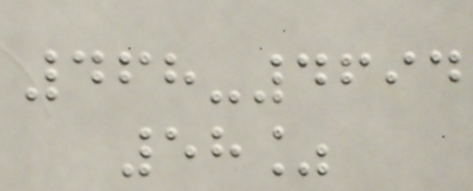468-4694
58%
